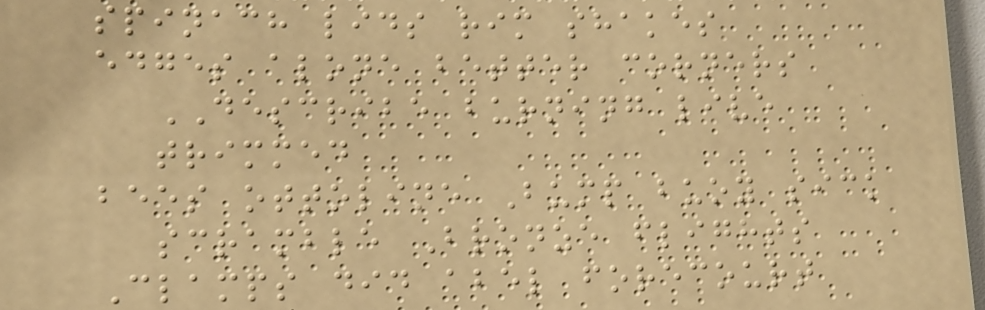spinach lids rim shakes
edges alone better corners
DESCRIBE burning live
trimmed
bees ottoline Bump buoy sick
scramble Bronze flights
Clamps did abel forecourt
